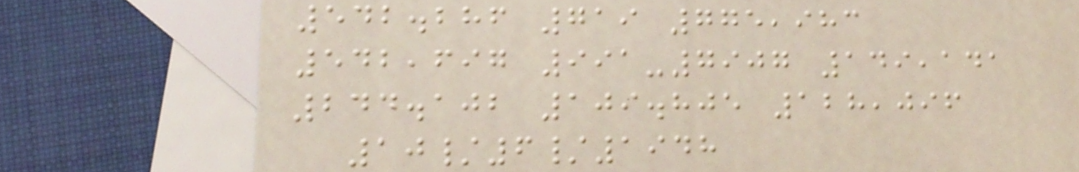542.286 719 775,983
542,697 991-7907 149,141
244.102 109.805 128,096
10/6/1948
